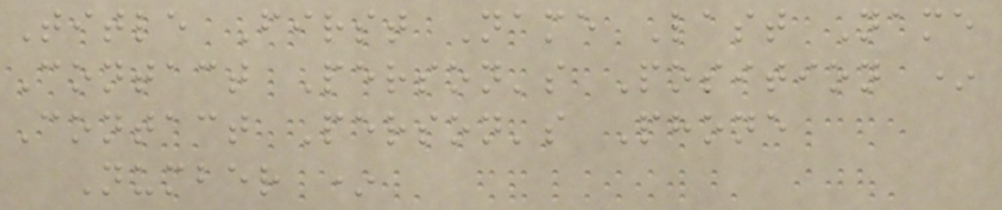Title First Name Last Name
Contact Person's Position *
Contact Person's Phone
Number *
